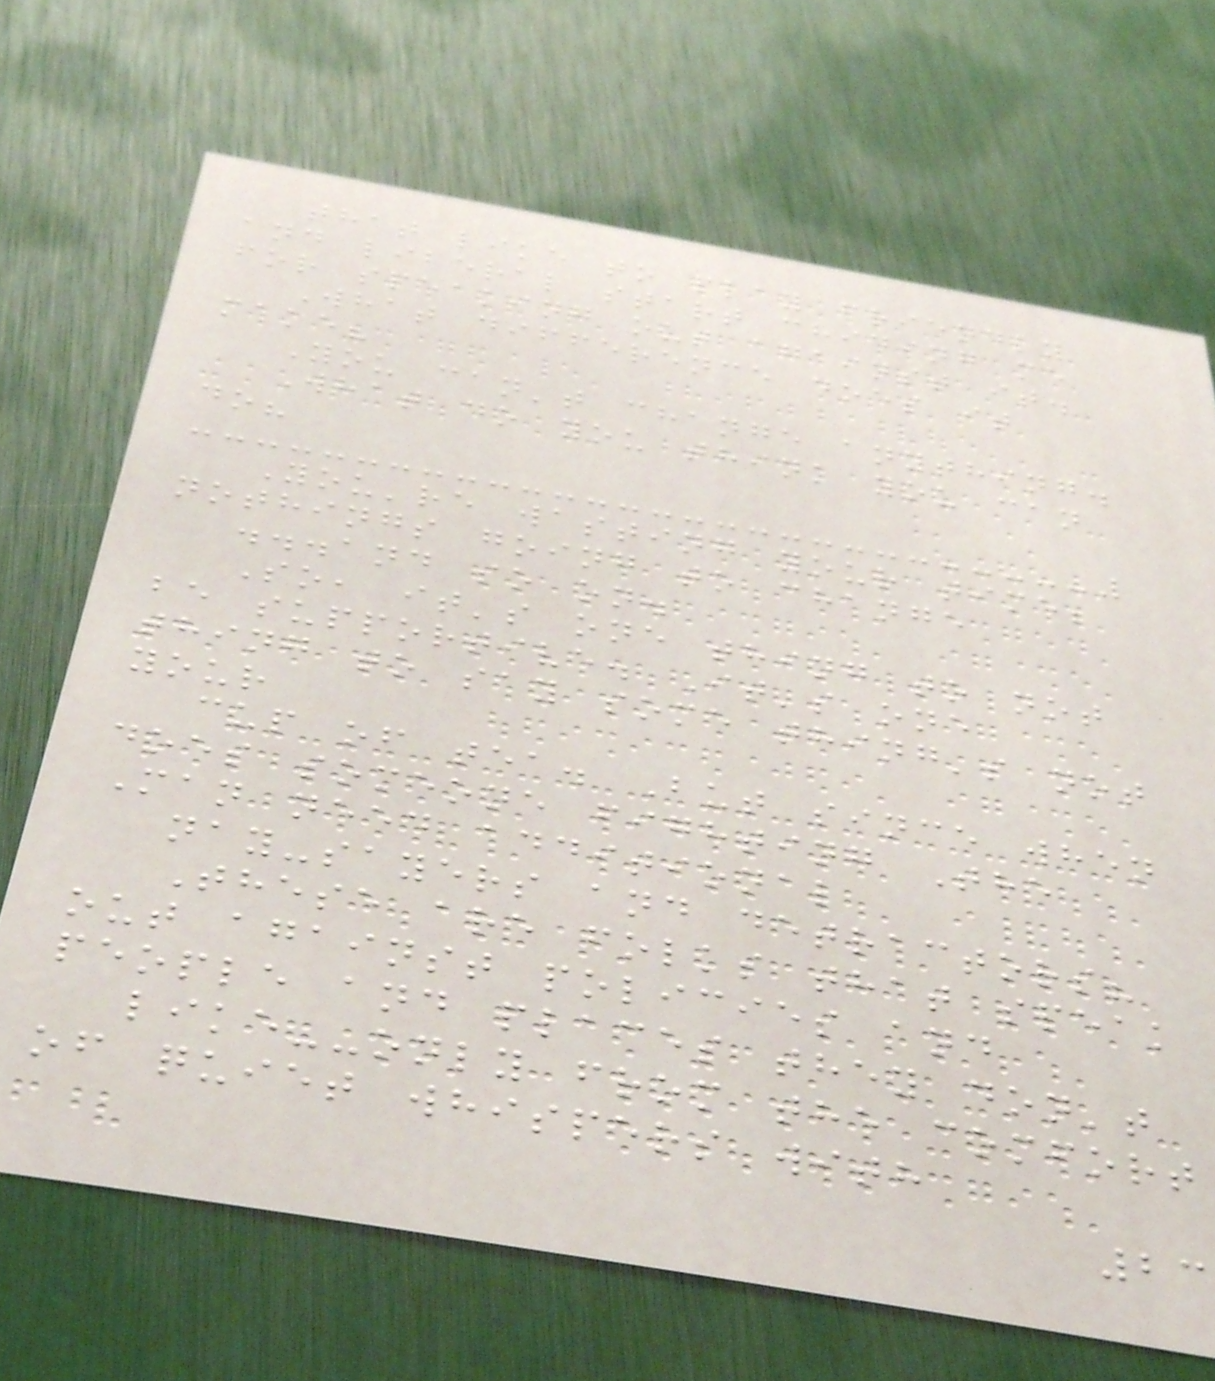that like to play friendly
and liberal start chiding me
for speaking out against it.
What difference does it
make?
You can't change anything.
What do you think you can
do?
You're wasting your time;
nothings going to change
...and so on.
So, it's one thing to not
be supportive. It's one
thing to say some thing's not
your
cup of tea. But since when
does someone fighting The
Man need additional
nay-sayers and detractors?
These are folks that speak
out against policies and
people and places they don't
like--only from the comfort
of quiet whispers with
23
